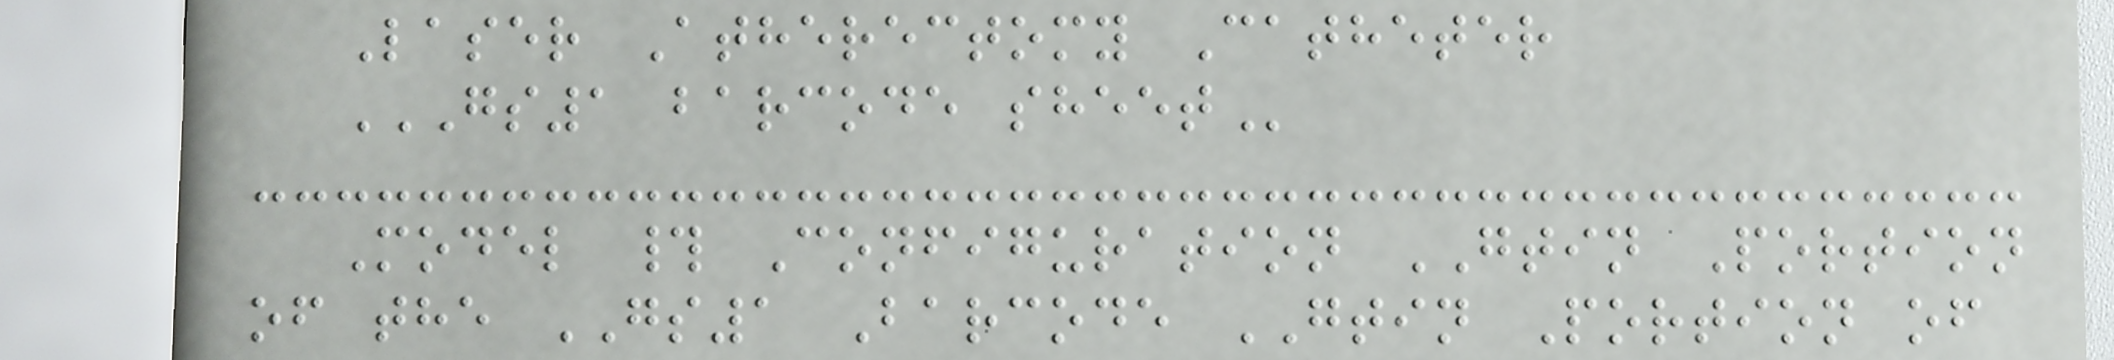Laser Atherectomy Catheter
GS1 BARCODE SHEET
Model # Configuration GTIN Portion
of the GS1 Barcode GTIN Portion of
